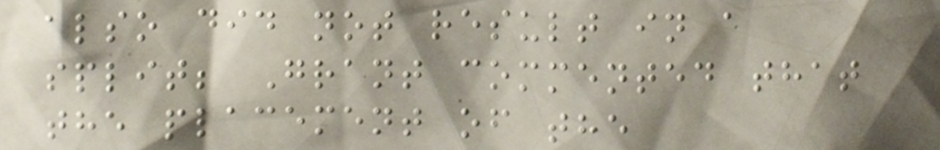also did not result in a
split; Grant commented that
the placement of the
